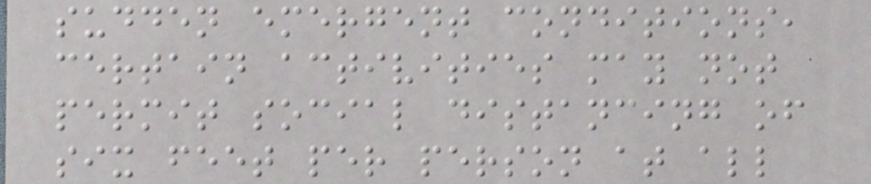sudden emergent conditions,
certain activities may not
permit social distancing of
six feet per person at all
